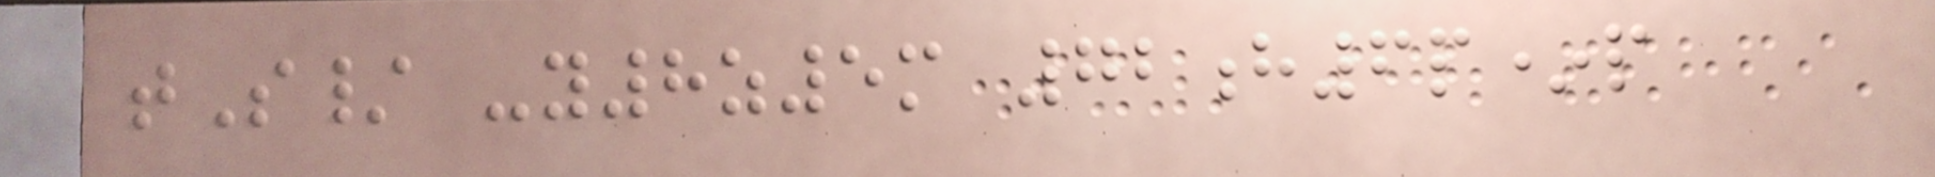tS/ -y8z5m 72h6p*p
